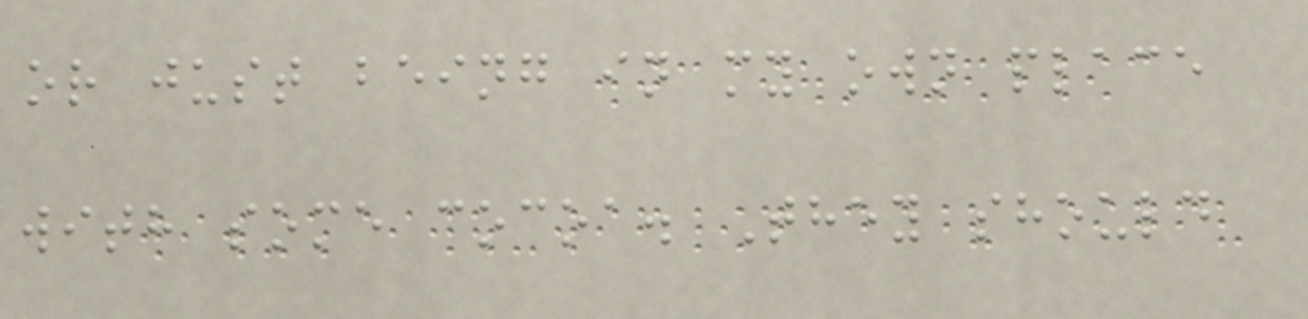or just being in my own place
with some cocoa. They should
